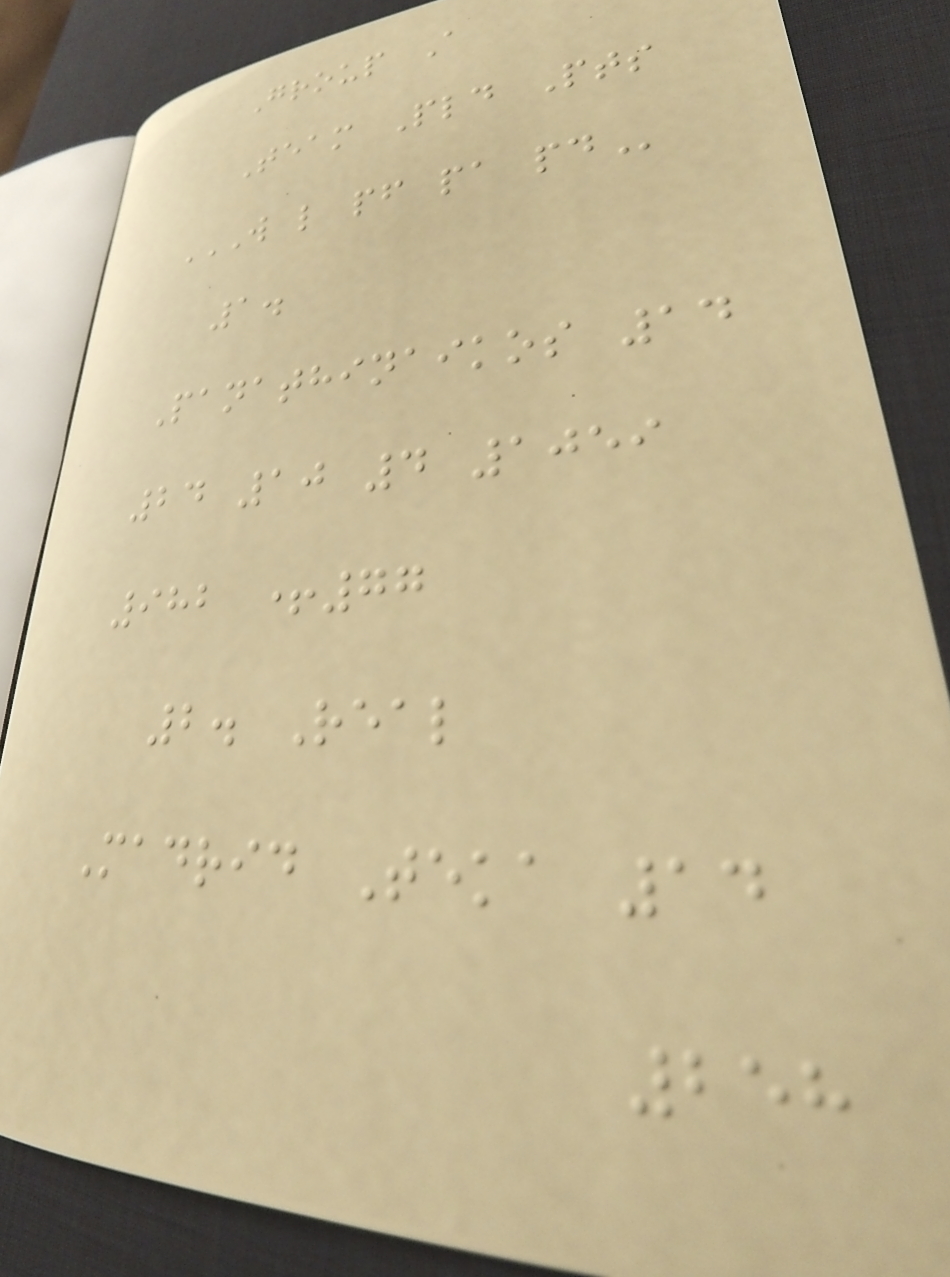Group A
Team Pld Pts
W L PF PA PD
1.
Panathinaikos 14
24 10 4 1059
982 +77
2. Real
Madrid Teka 14
258
